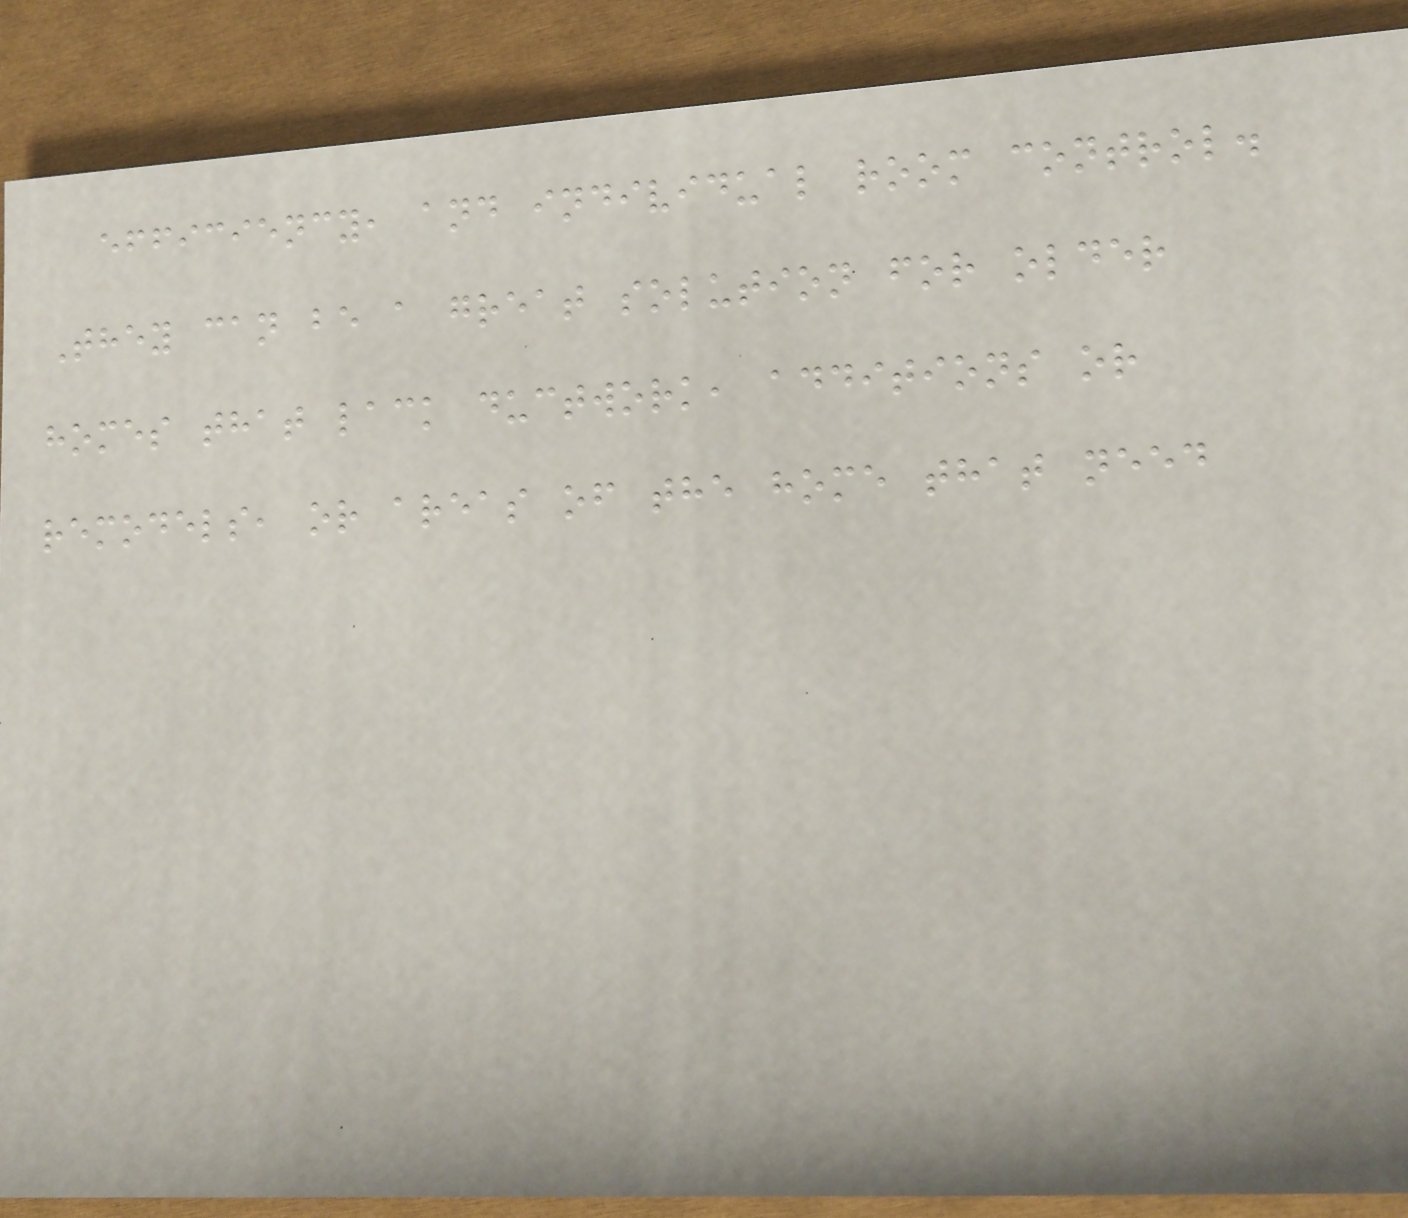efficiency, and individual room control.
They can be a great solution for older
homes that lack ductwork, additions or
remodels, or areas of the home that need
